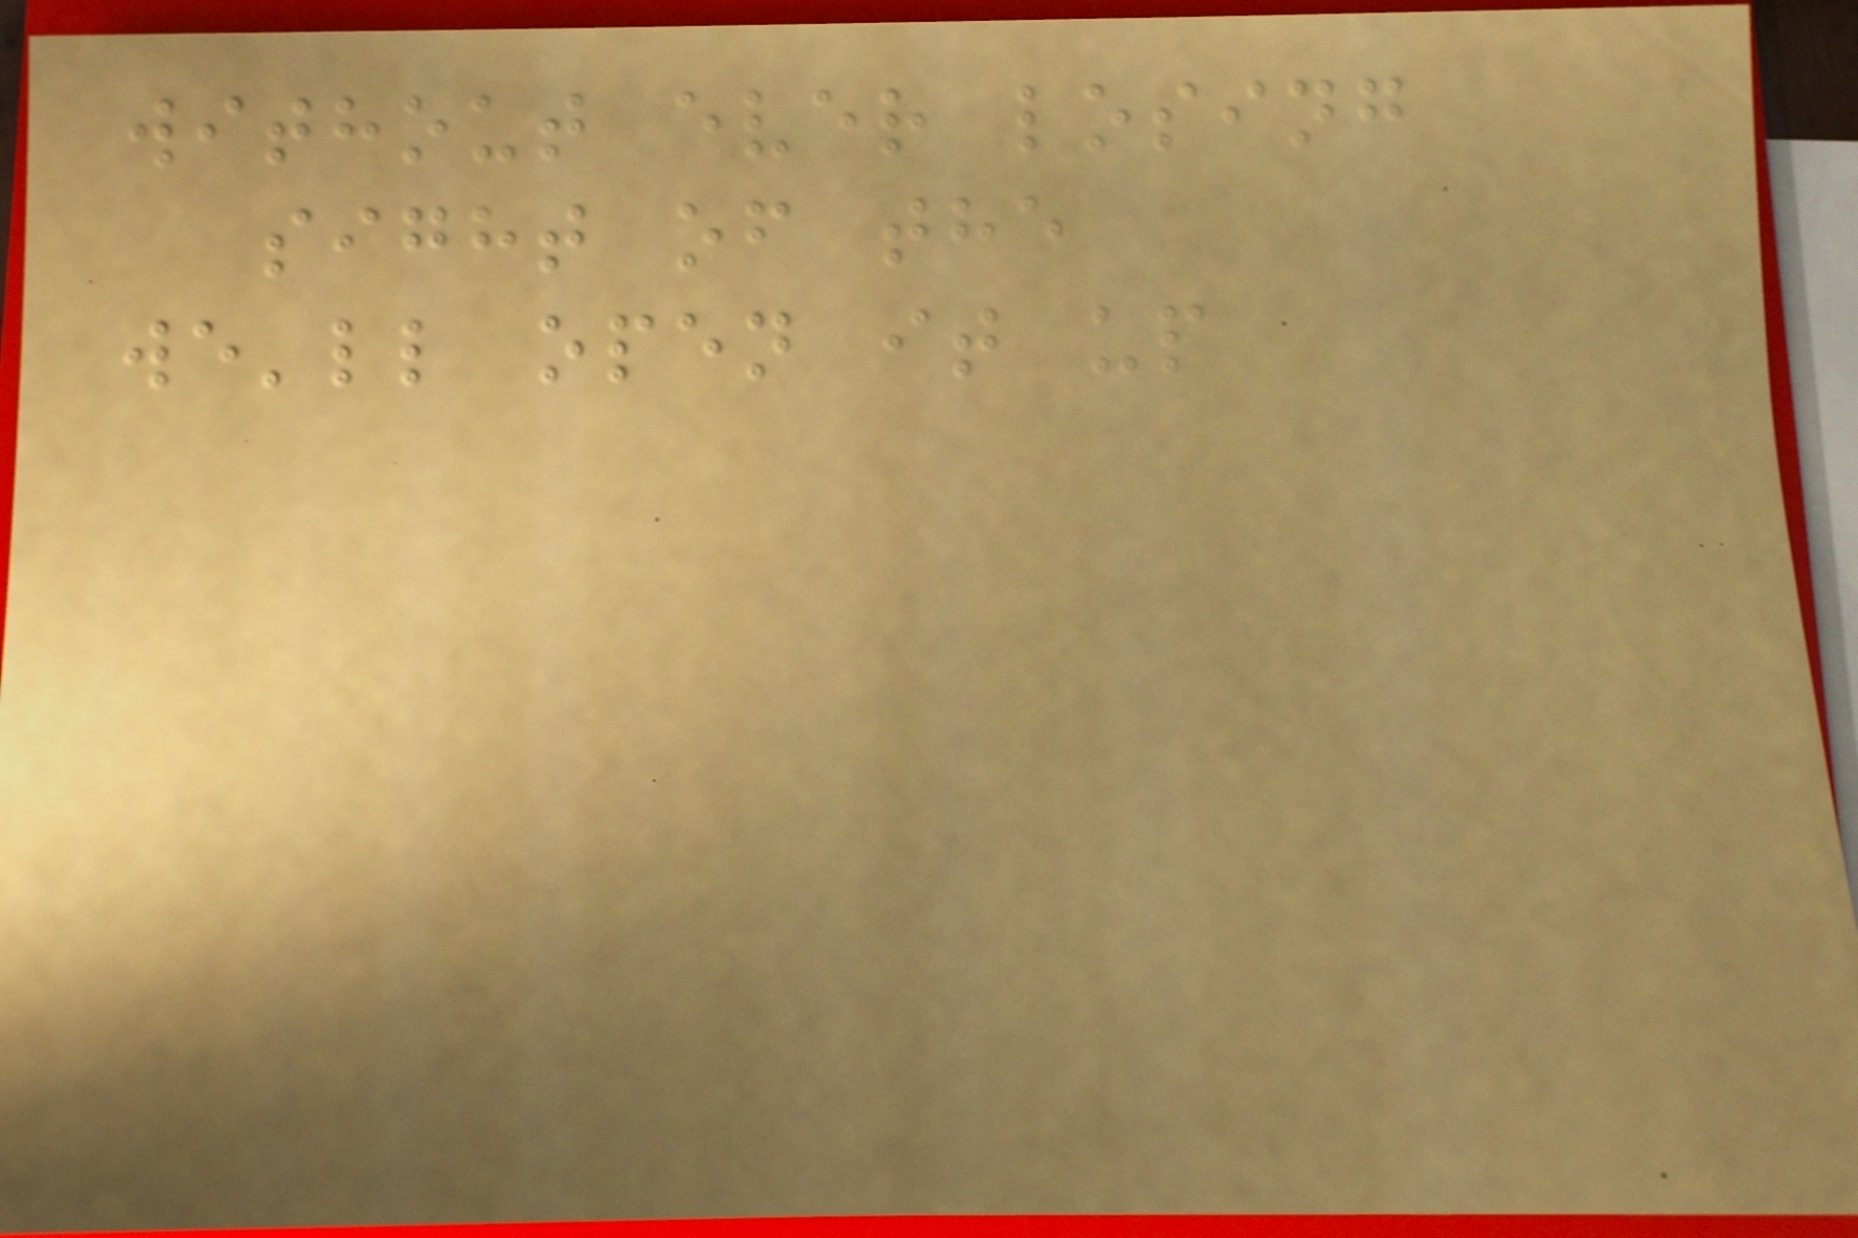without ever losing
sight of the
we'll open it up
